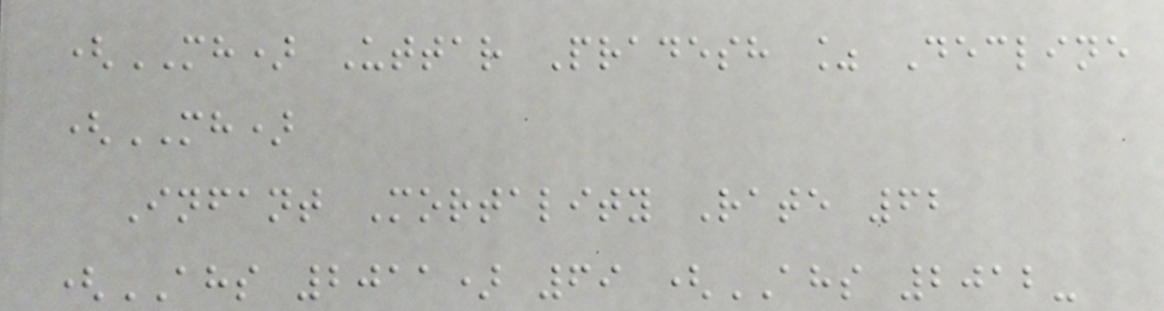(MH) Uttar Pradesh % Decline
(MH)
Infant Mortality Rate 62
(AHS 2011) 69 (AHS 2012-
